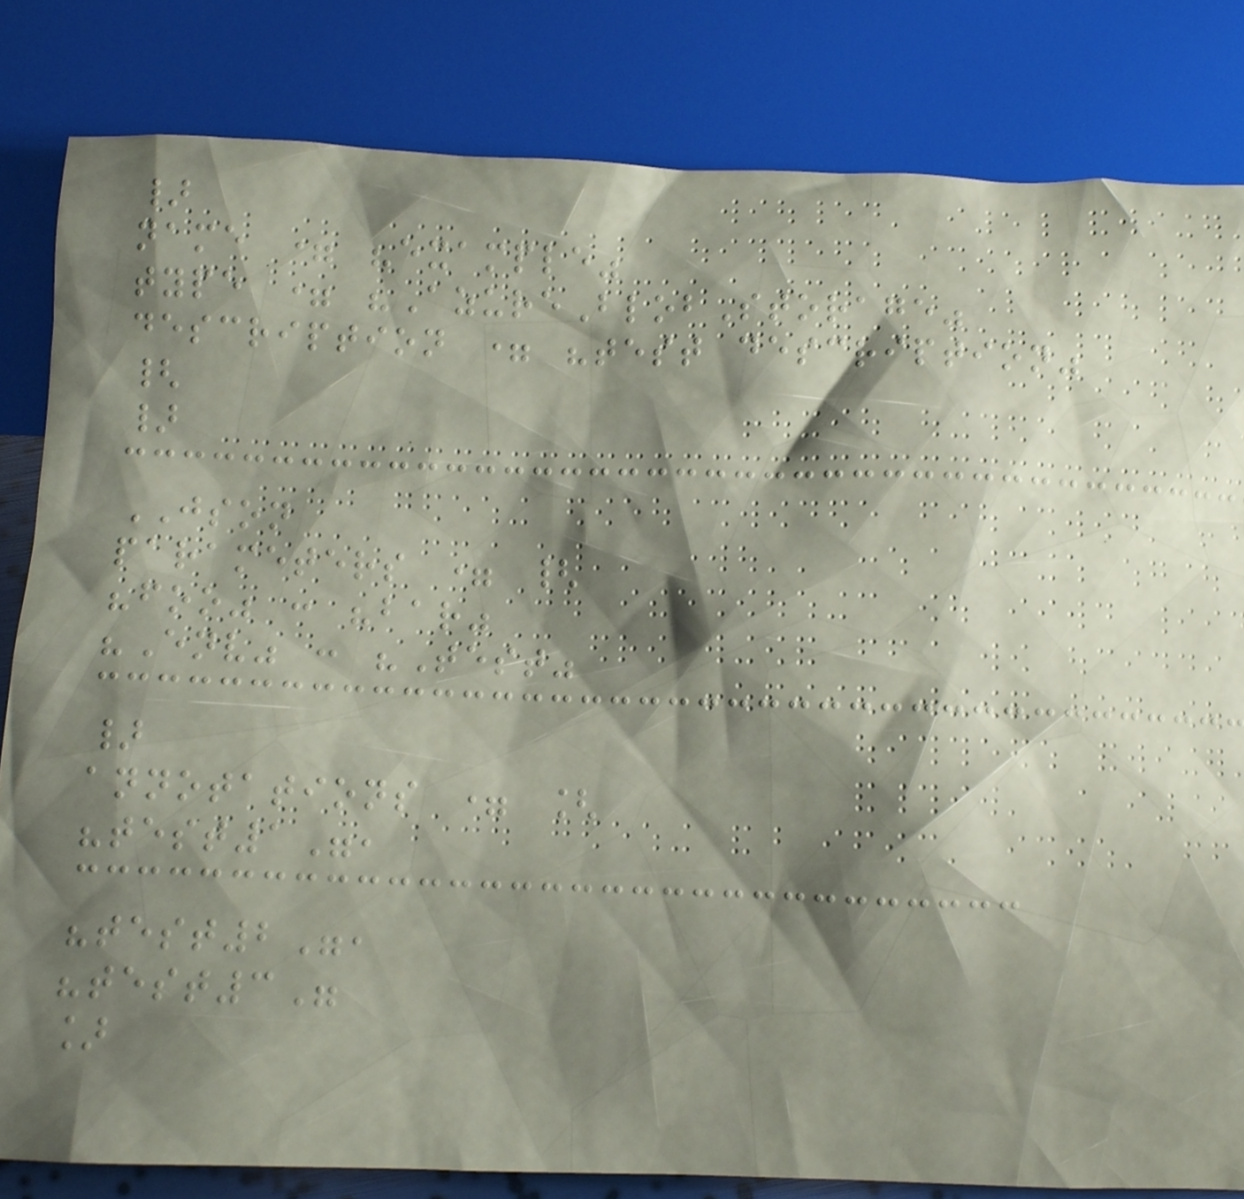}
name = "example"
type = "AzureBlobStorage"
description = "test description"
{
}
JSON
parameters = {
"foo" : "bar"
"Env" : "Test"
}
annotations = [
"test1",
"test2",
"test3"
]
